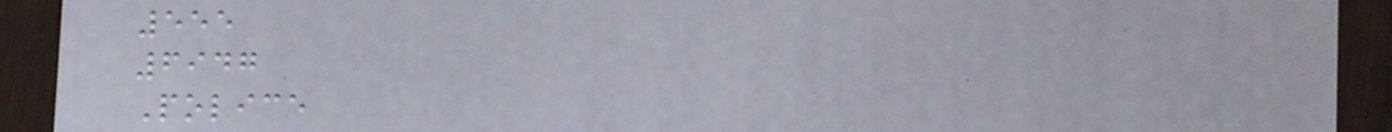555
6947
Police
